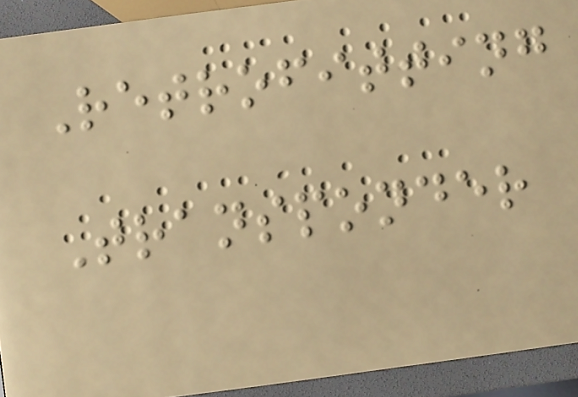Retrofitting
Transponder
